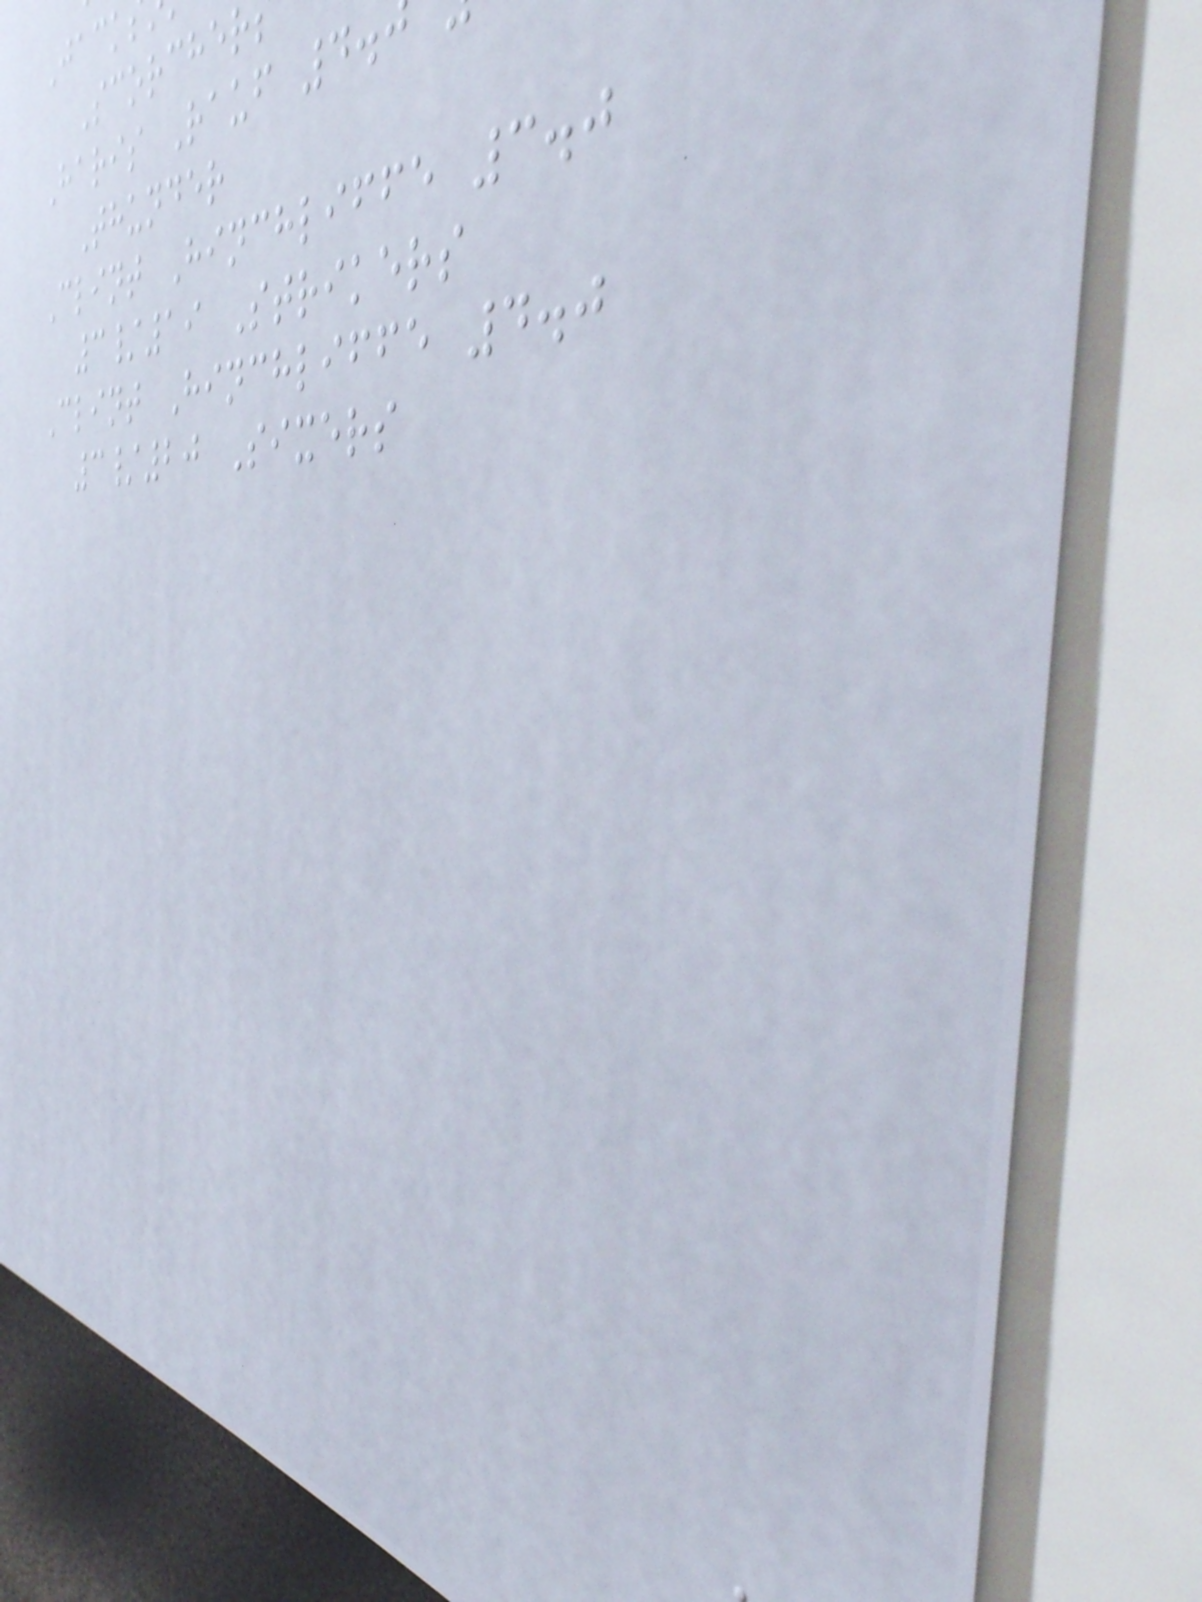Scorcher
Haris Rauf 4.
Thunder
Clint Hinchliffe 3.0
3/19 Strikers
Clint Hinchliffe 4.0
3/20 Sixers
